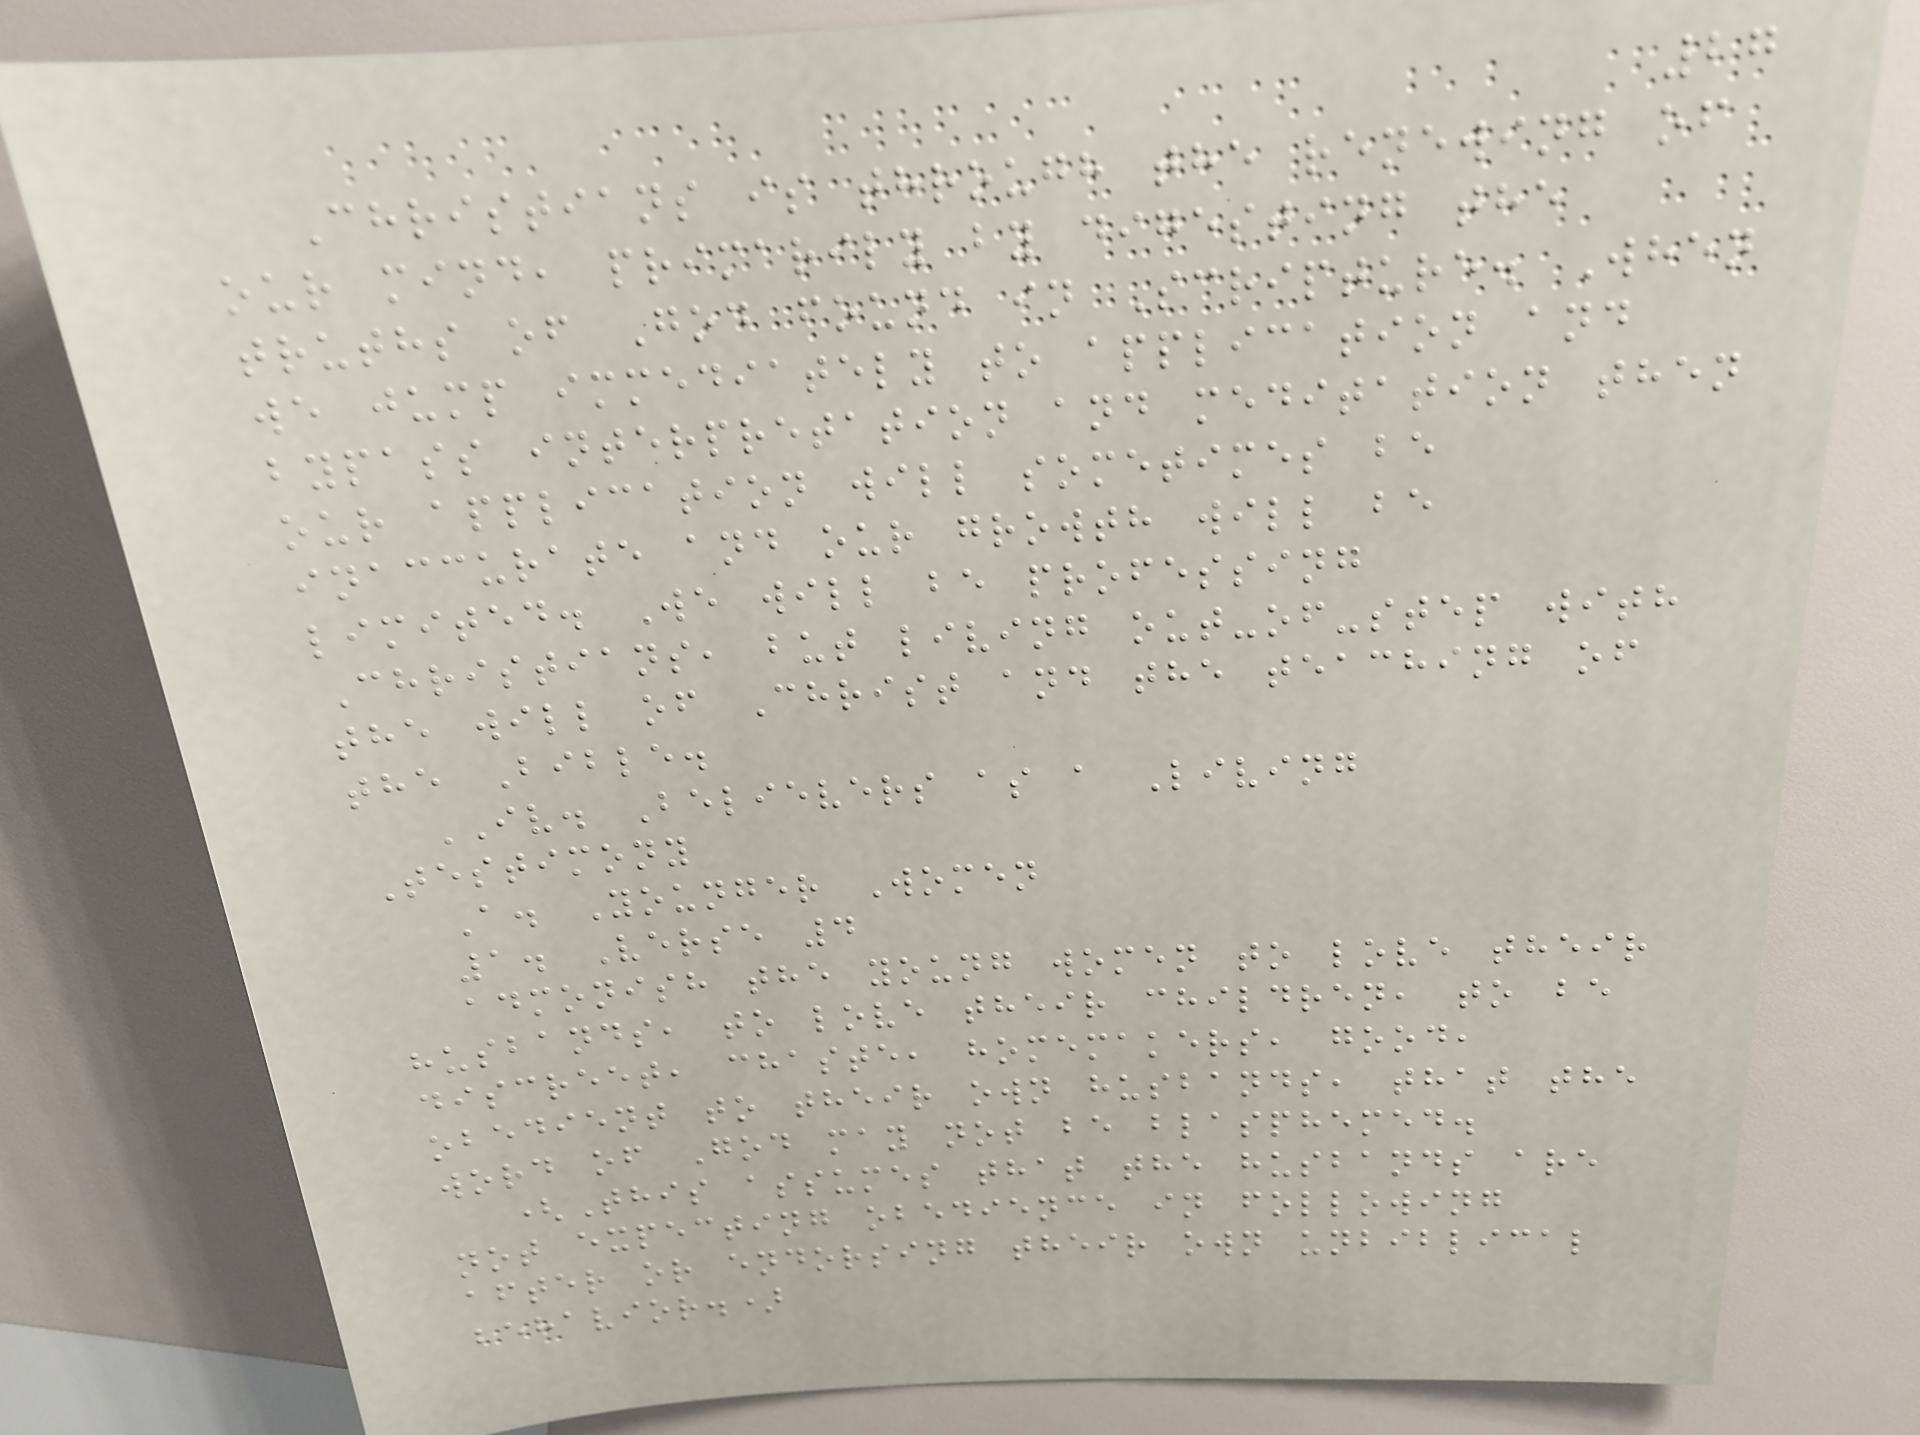27
Christians is through the renewing of
our mind, primarily by digesting the
truths of God found in Scripture. When
we jump immediately to application and
bypass interpretation and meditation then
our application will sometimes be
inaccurate and our growth will be
limited. We will be professing
Christians, but living out-of-step with
the will of Christ and the teaching of
the Bible.
IV. Believers as a Living
Testimony
A. Younger Women
1. Verse 4
admonish the young women to love their
husbands, to love their children, to be
discreet, chaste, homemakers, good,
obedient to their own husbands, that the
word of God may not be blasphemed.
(This assumes that the husbands are
not expecting obedience in following
after or endorsing their own unbiblical
behavior.)
